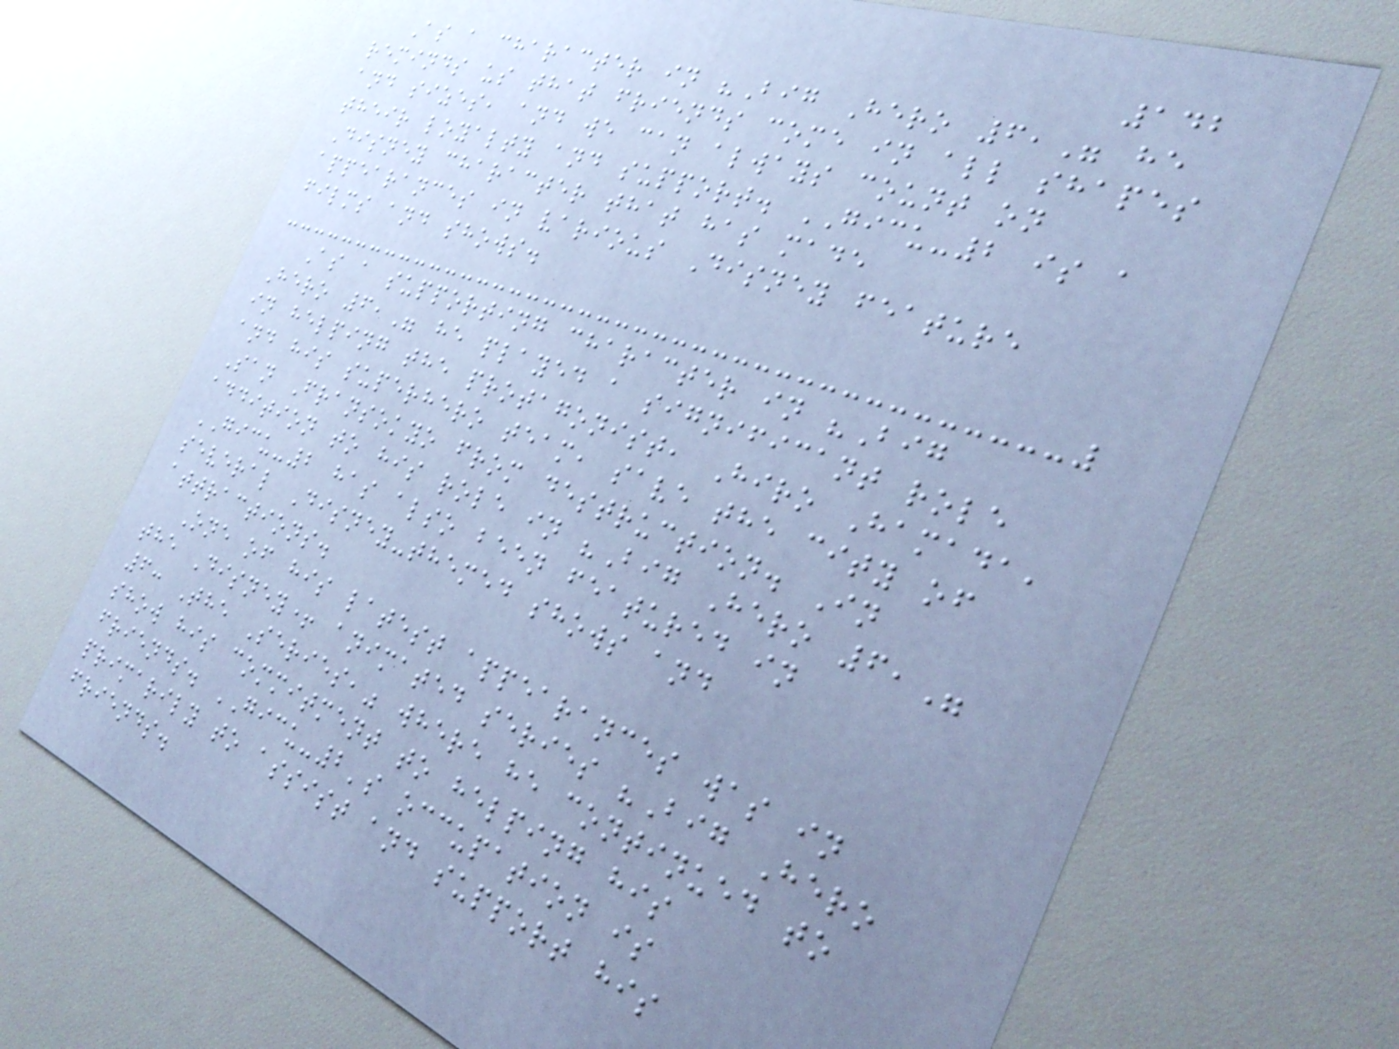142
As a character in "Big Hero 6," he
reminds us that friends come in all shapes
and sizes, and we can always count on
their loyalty and support. GICU-2 is a
Disney character that has made
appearances in various Disney feature
films and shows.
As a supporting character in "Big
Hero 6," he played a significant role
in helping the protagonist, Hiro Hamada,
and his superhero team, save the city of
San Fransokyo from destruction. In
addition to his role in "Big Hero 6,"
GICU-2 has also been featured in
several Disney-themed shows and
attractions.
One of his latest appearances was in
the Disney+ animated series "Big Hero
6: The Series," where he continued to
show his commitment to helping his
friends. GICU-2's occupation is
primarily to assist and support his
friends.
